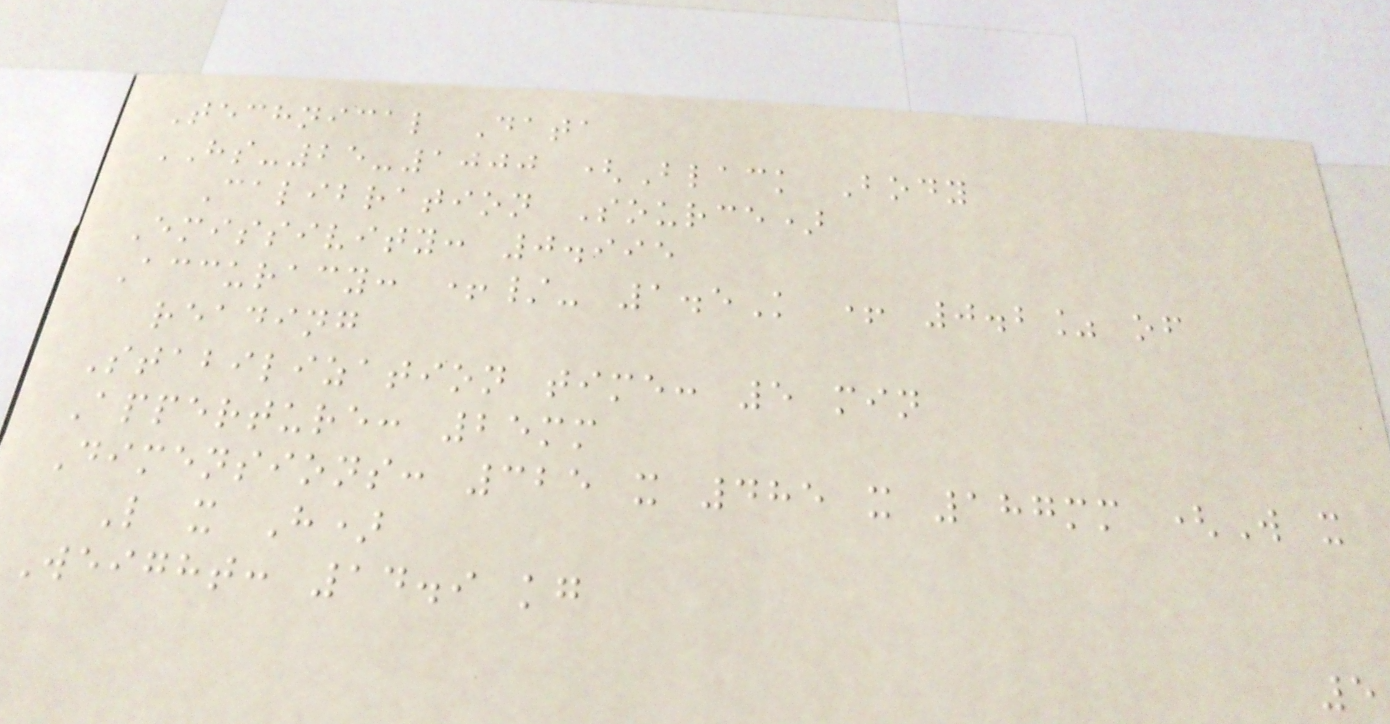Technical Data
HS-25-1000 (Black Body
Calibration Source)
Emissivity: 0.995
Accuracy: +/- 1.5K + 0.2% of
reading
Stabilization time: 5 min
Apperture: 25mm
Dimensions: 325 x 485 x 187mm (W x
L x H)
Weight: 14.9 kg
5
